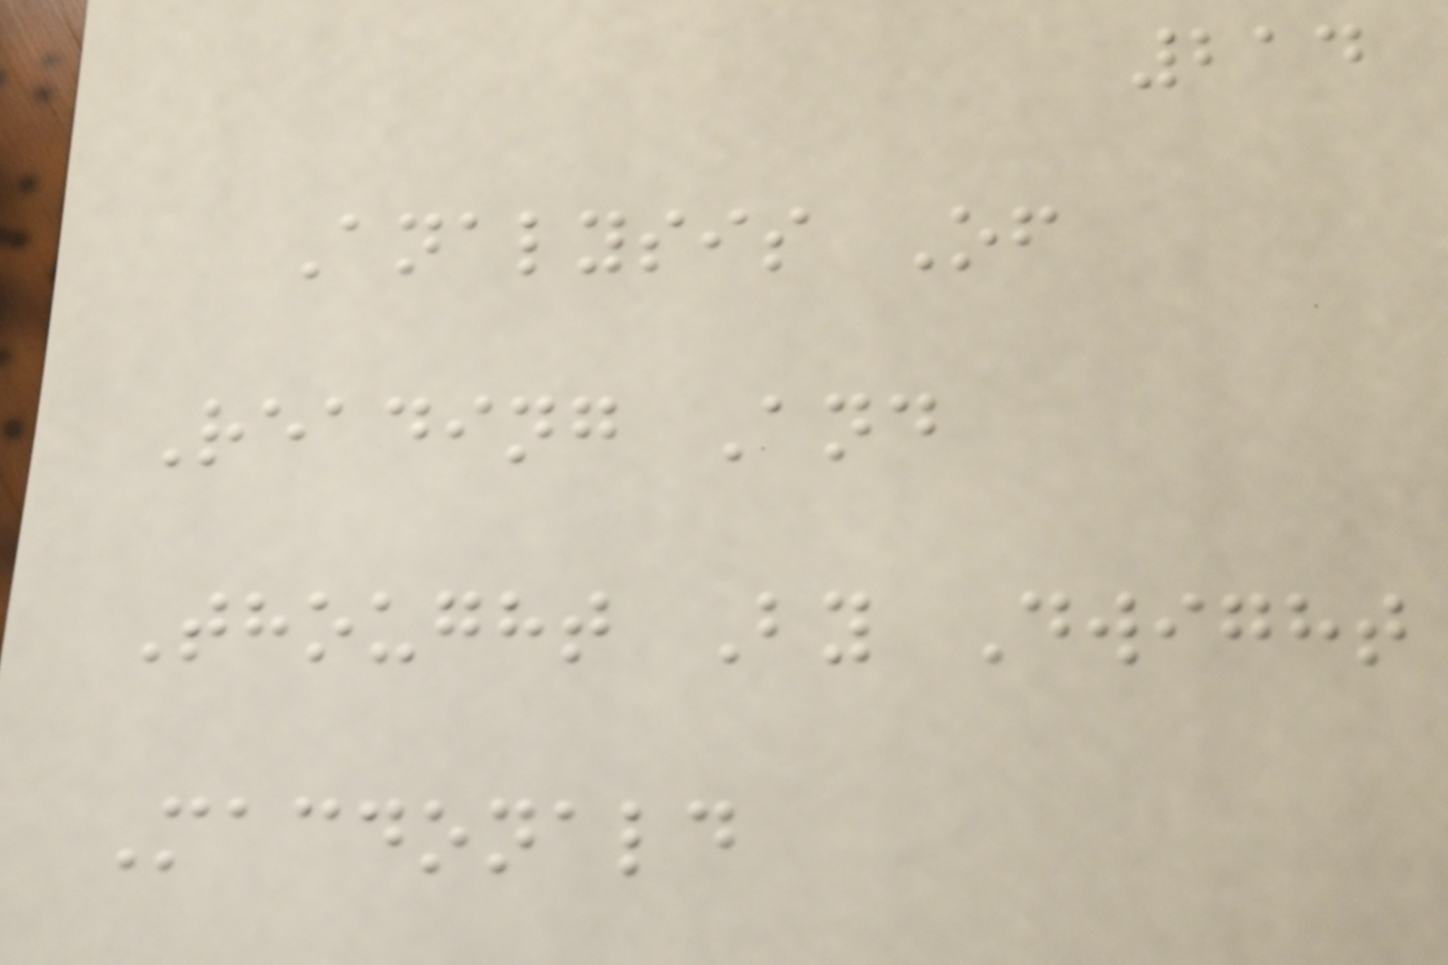214
Analysis Of
Reading And
Thought By Dwight
Macdonald
